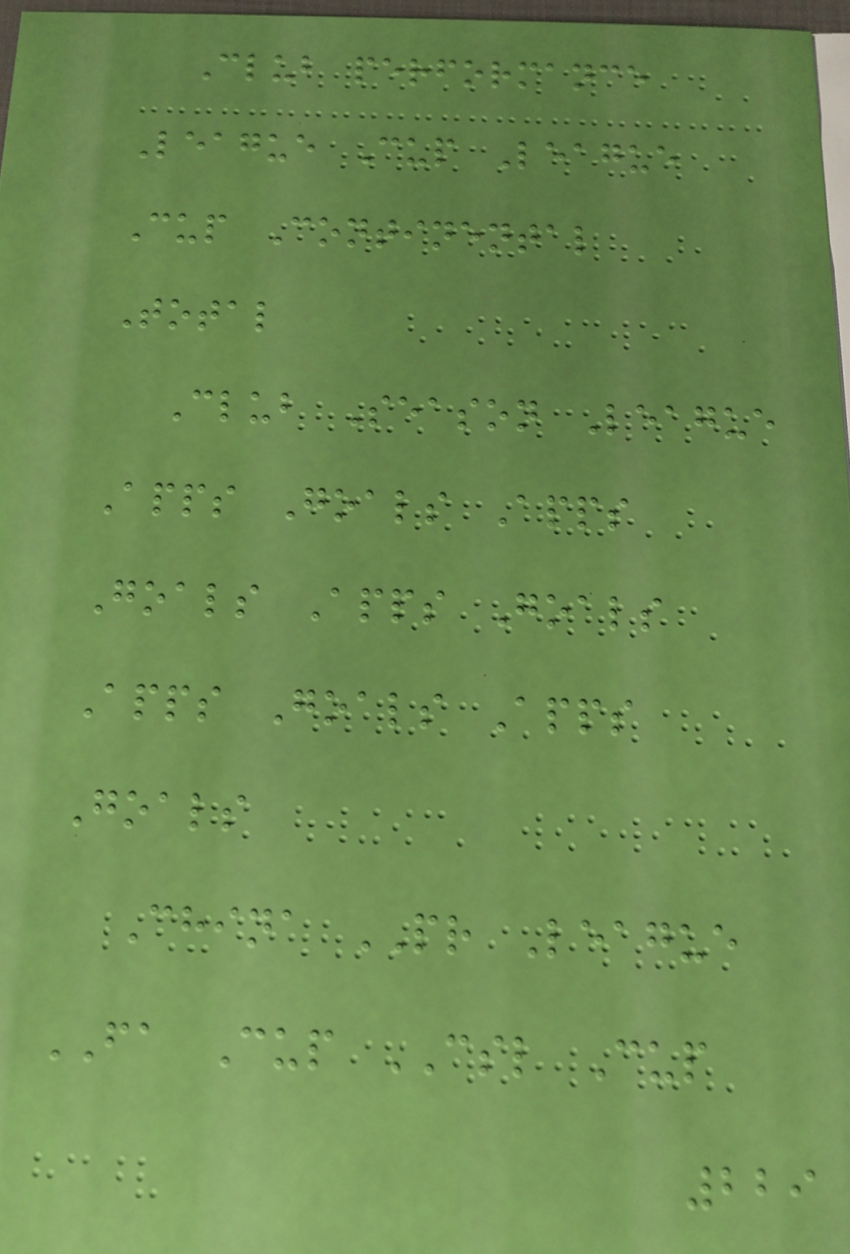Club performance
League Cup League
Cup Continental
Total
Club Season League
Apps Goals Apps
Goals Apps Goals
Apps Goals Apps
Goals
China PR League
FA Cup CSL Cup
229
